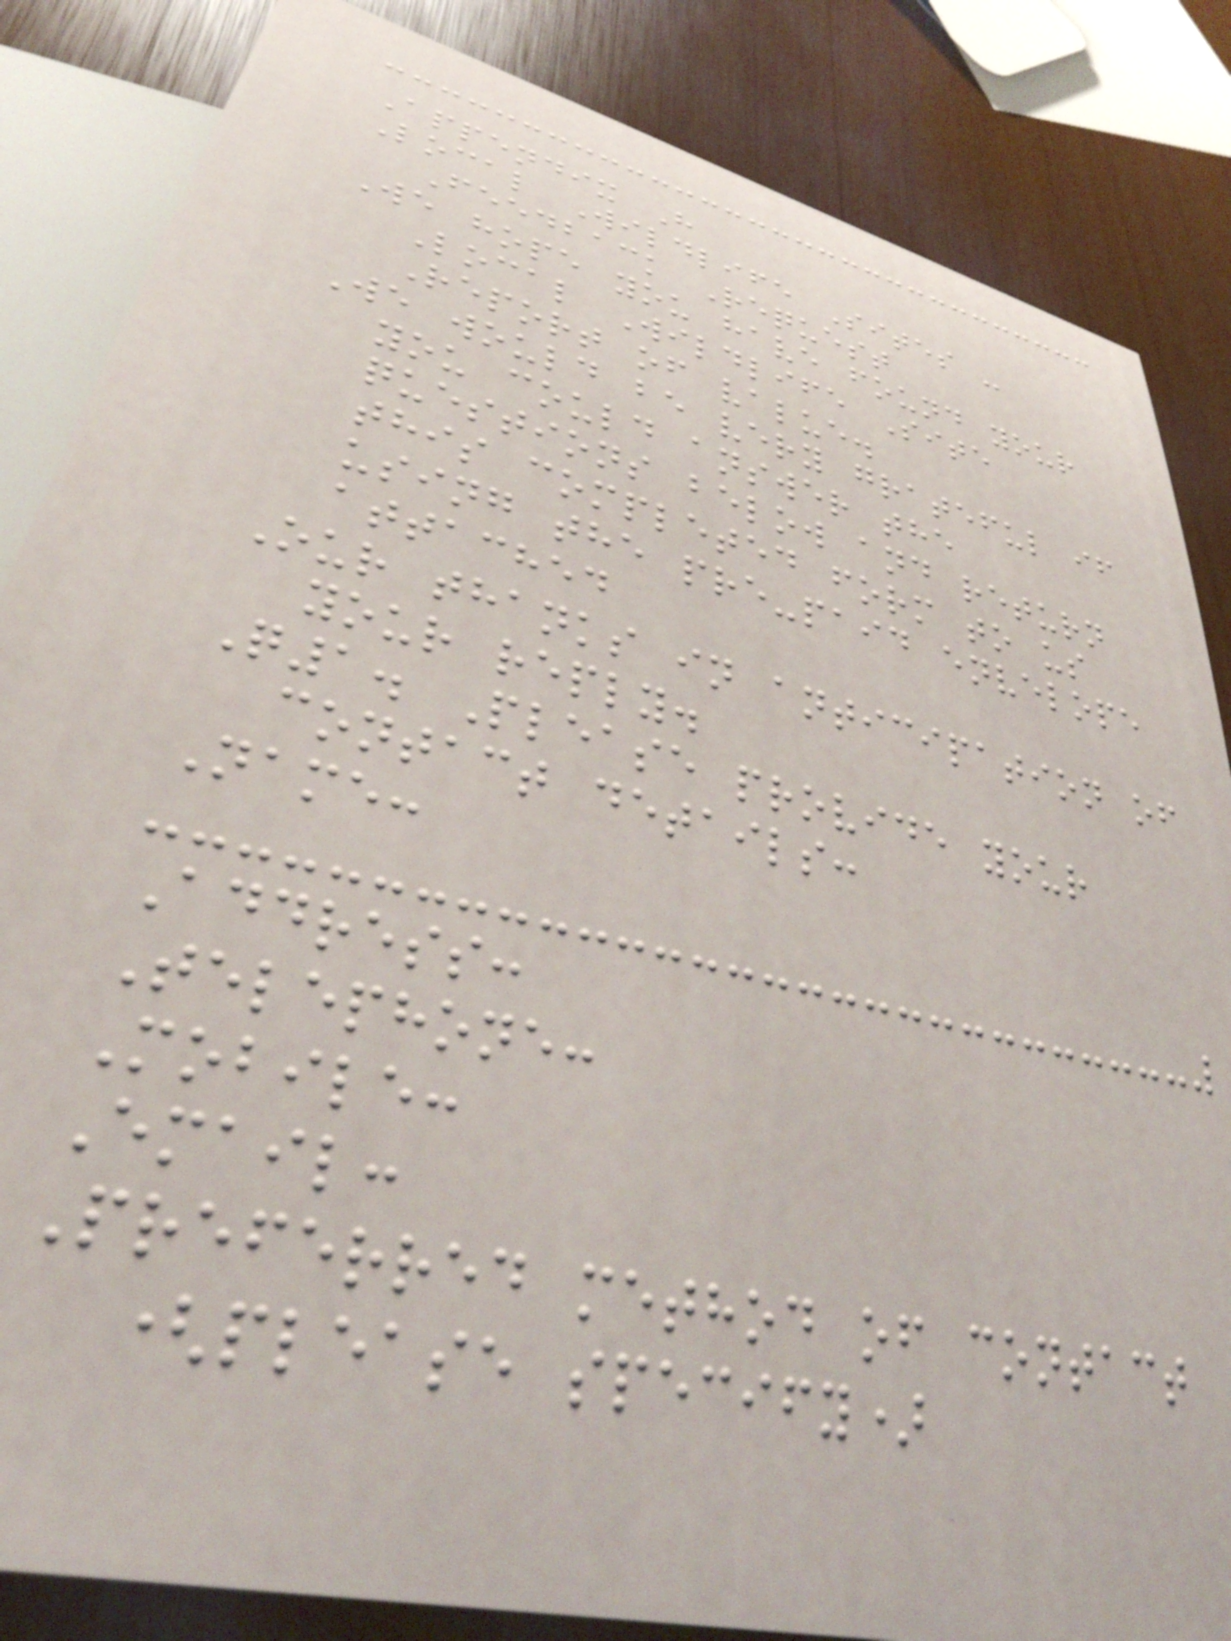Appendix H
Local Wildlife Sites -
Feedback Request
We hope you have found your
Local Wildlife Site
Report of value.
We would be very grateful if
you could answer the
questions below and return
this completed form to us
using the pre-paid envelope
attached
Our thanks in anticipation of
your reply.
Q1. Please provide your
contact details:
Name:
Address:
Telephone:
Mobile:
Email:
Preferred method of contact
(please specify)
